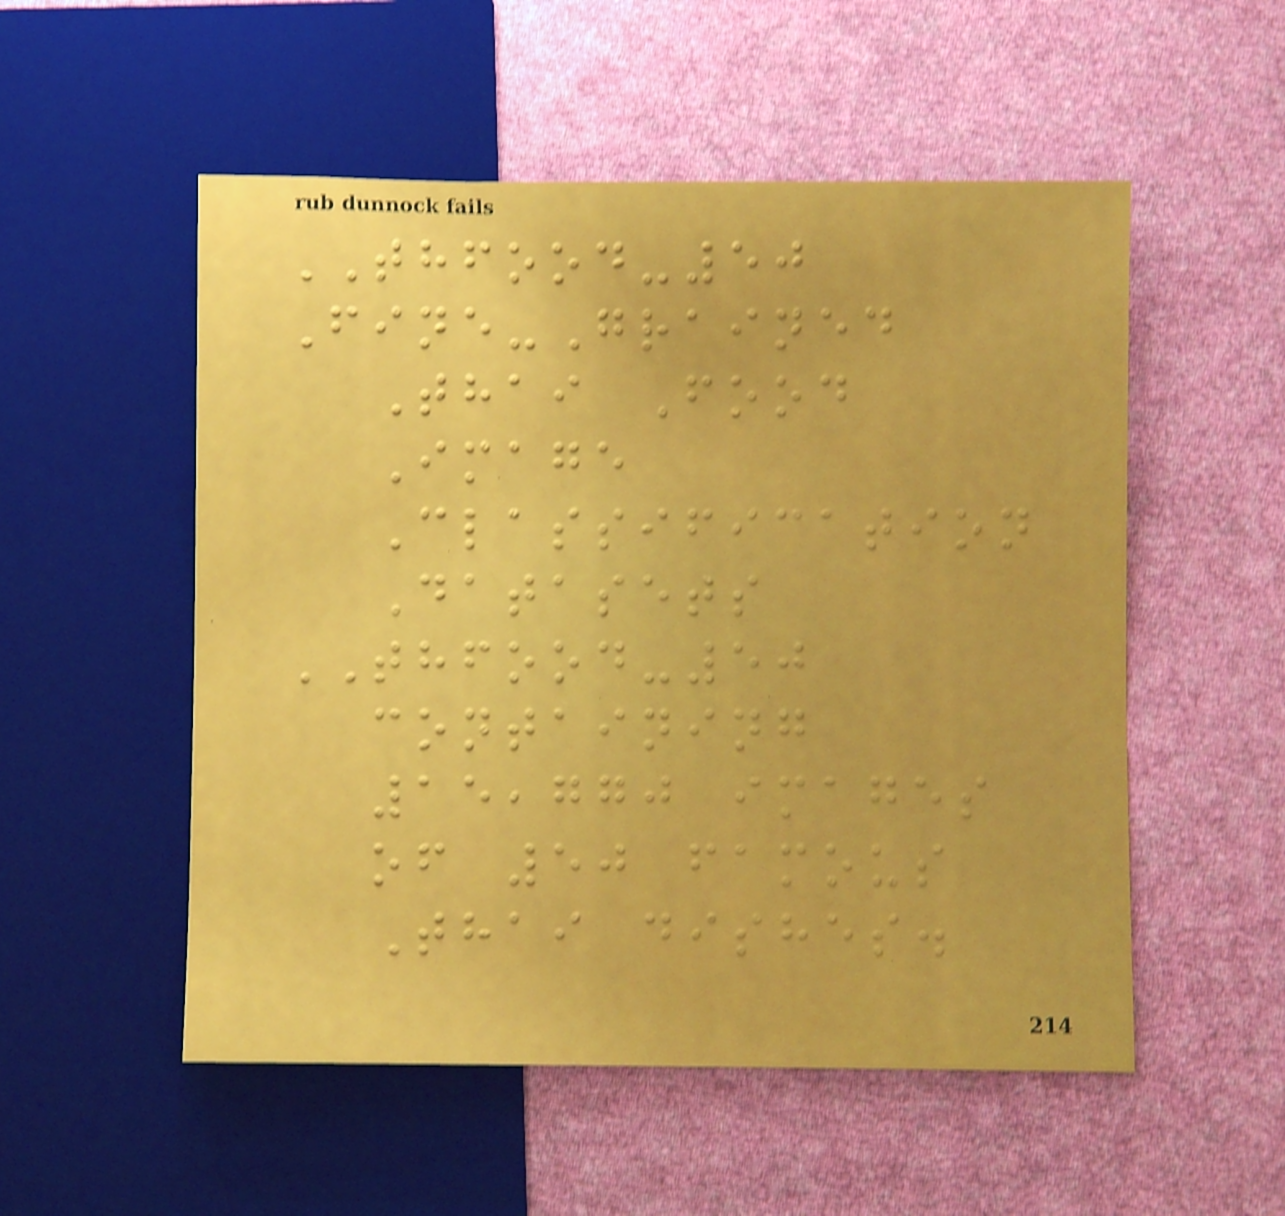THFOOD-50
Fine-Grained
Thai Food
Image
Classification
Datasets
THFOOD-50
containing
15,770 images
of 50 famous
Thai dishes.
